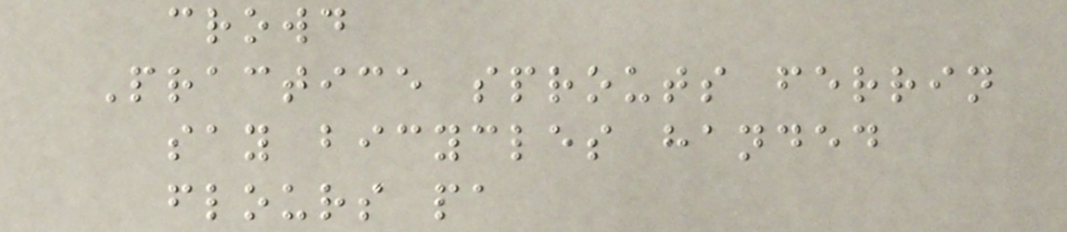crowd
Practice sprouts ferrin
say bicycles handed
flours pa
